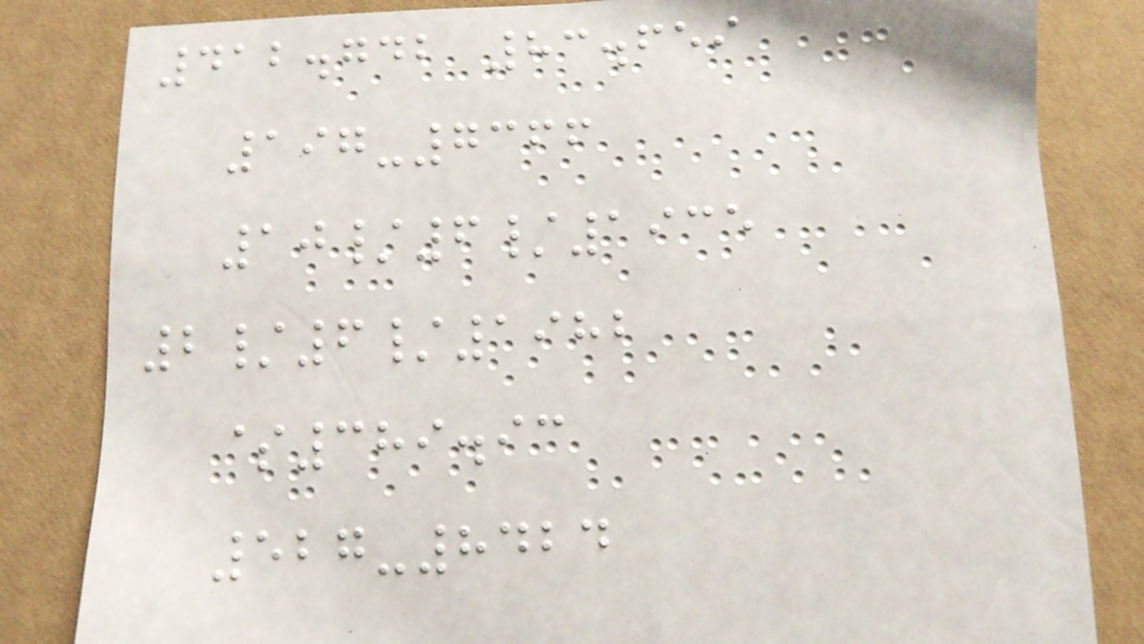412.742 83.659
197-7366
10/6/1935
2/6/1982
$389.93
527-8424
